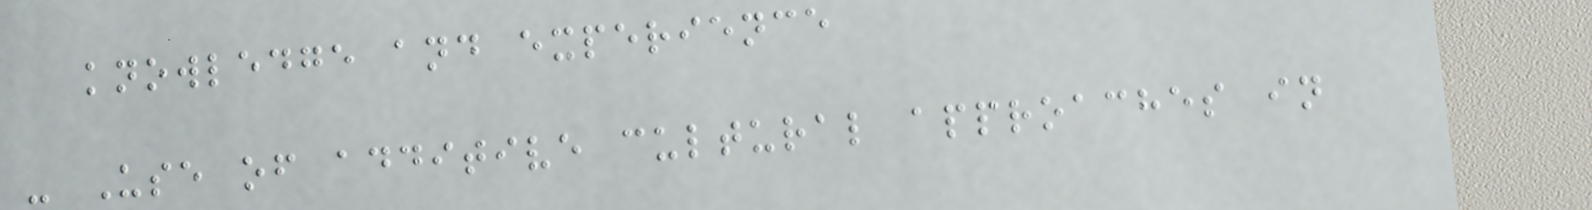knowledge and experience
- Use of additive cultural approaches in
